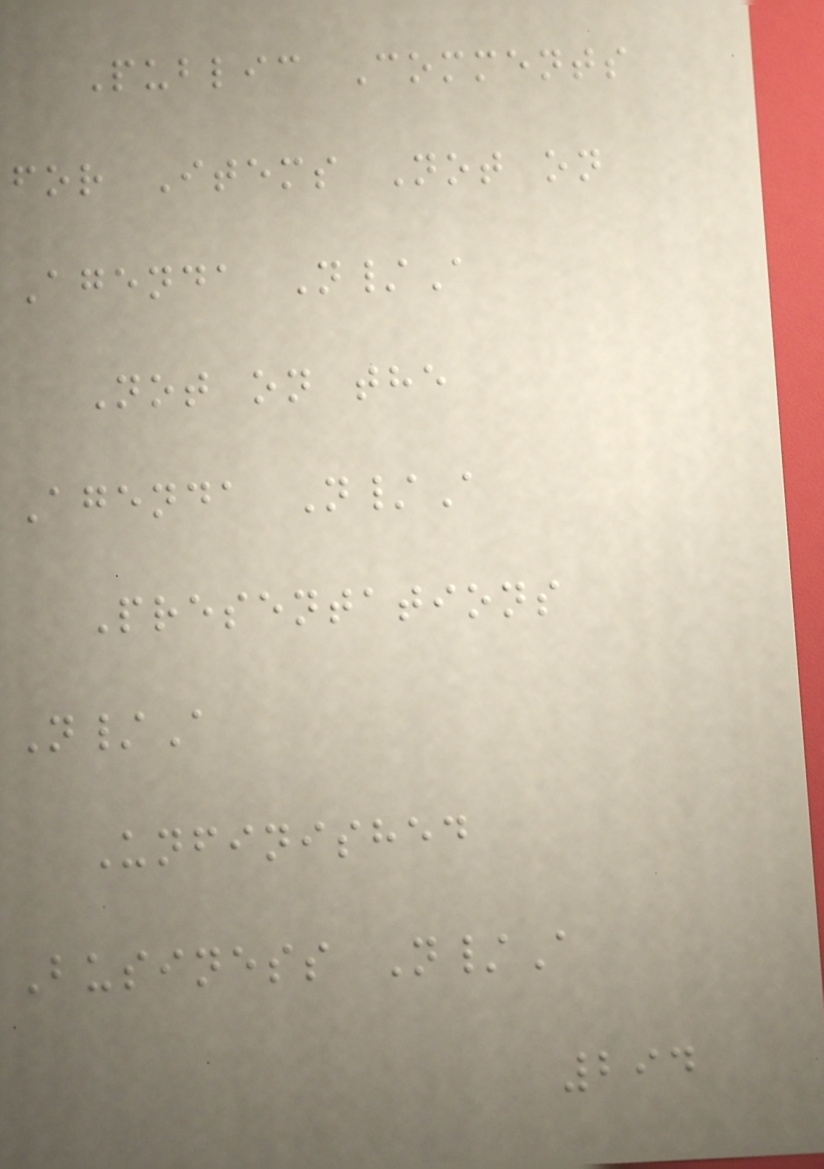Public Comments
for Items Not on
Agenda N/A
Not on the
Agenda N/A
Presentations
N/A
Unfinished
Business N/A
294
